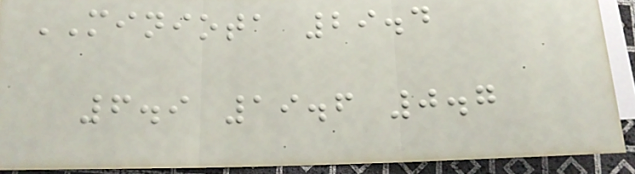MINIOTA 29.4
6.9 19.6 0.7
